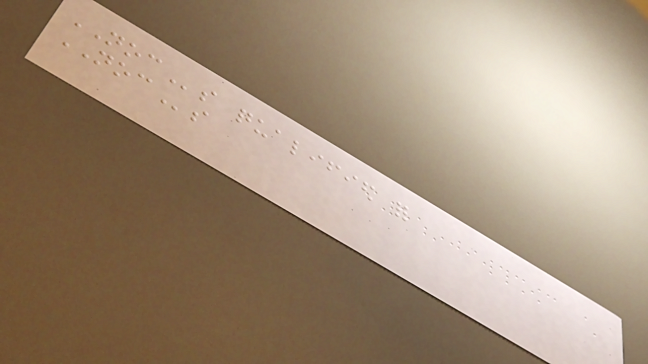NOCs qualified for
NOCs
